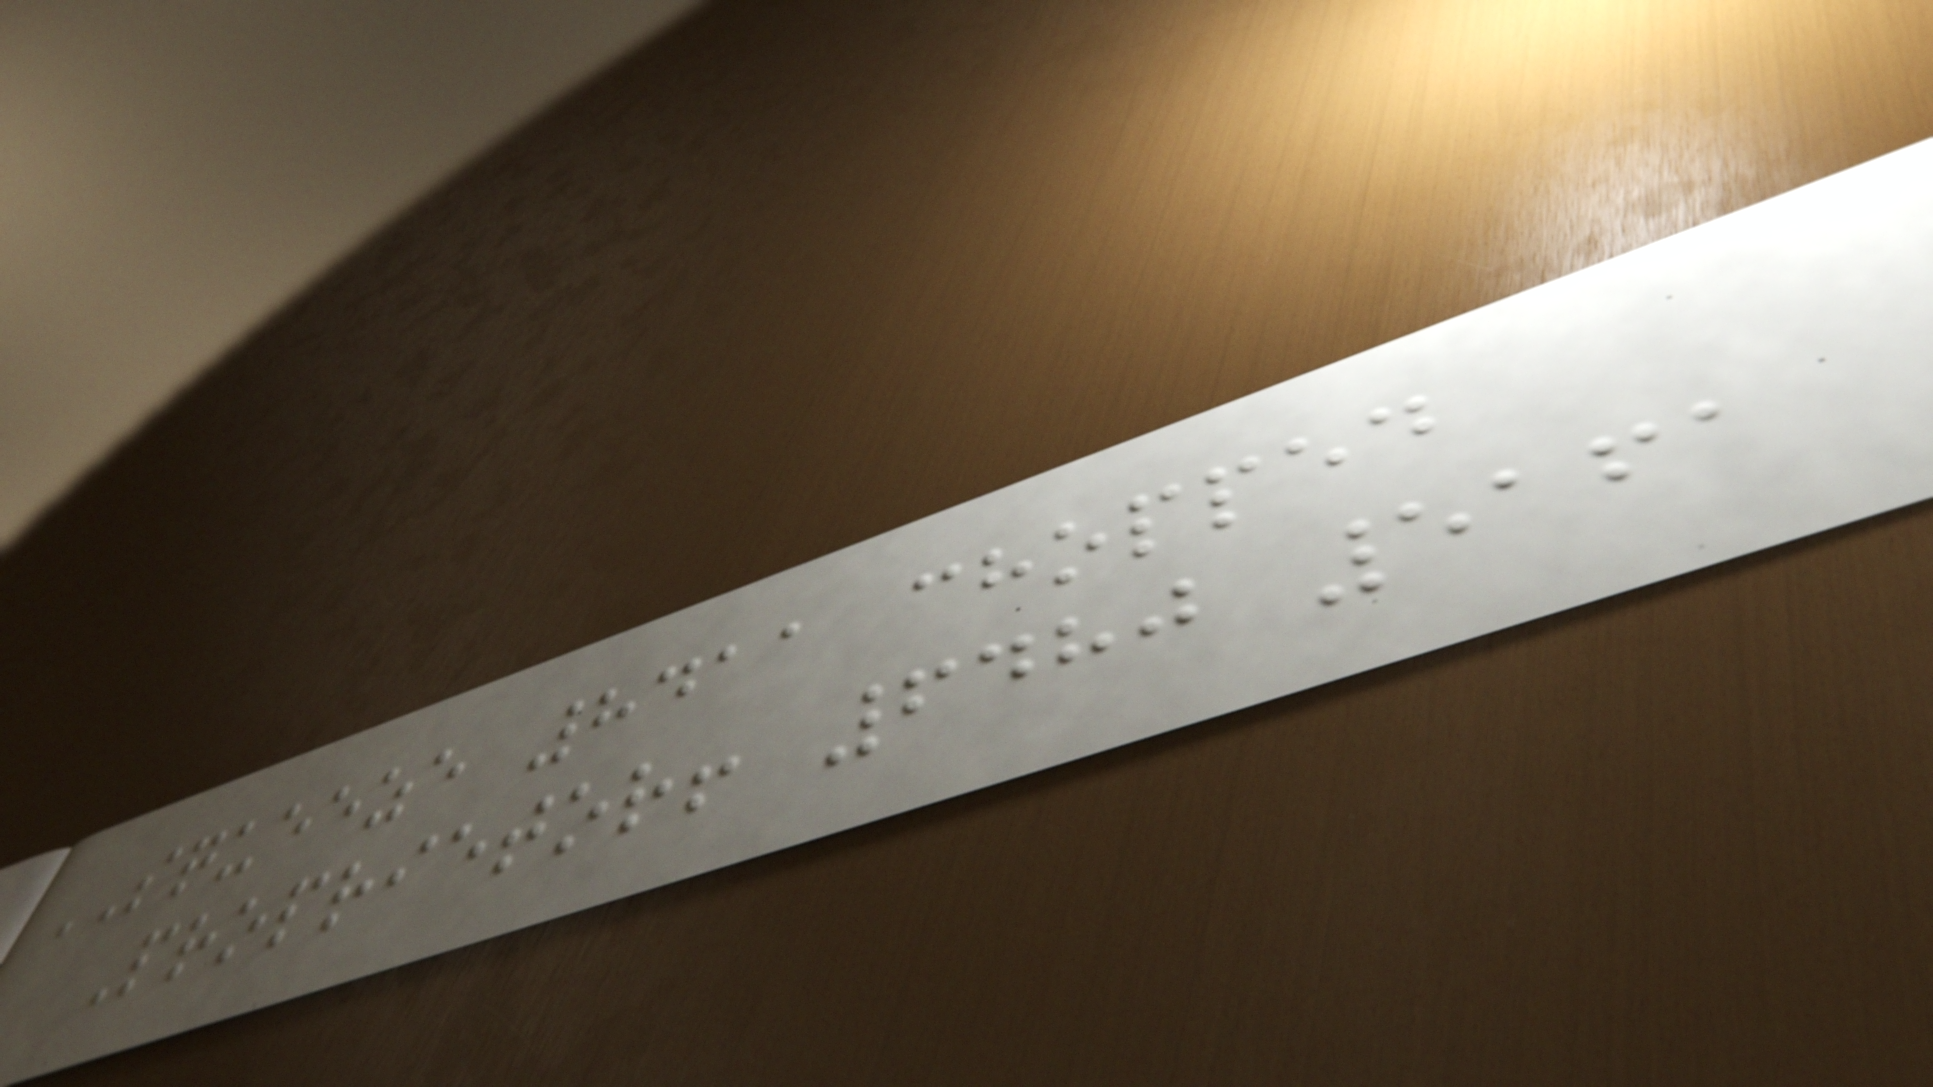SQUEEZE 8411 chopped
Proprietor! 6480 5161
